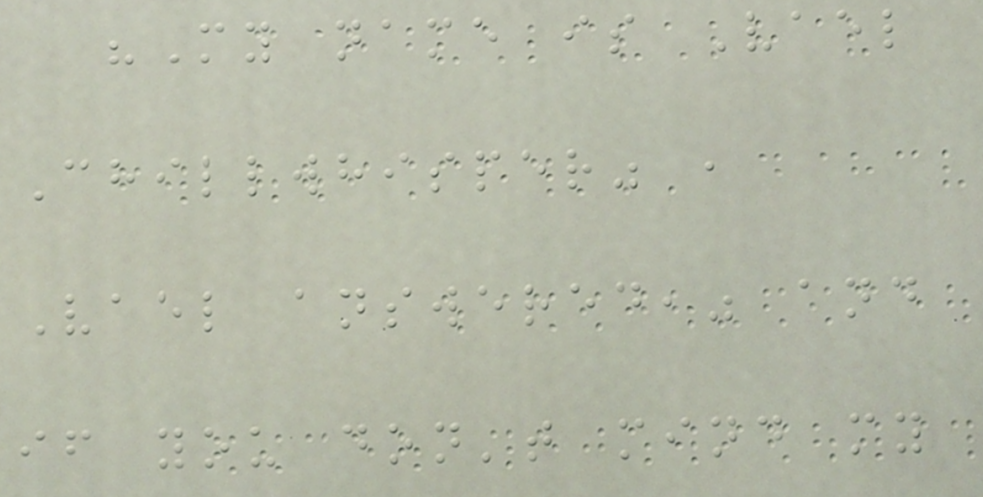"My name is Vael
Chillwhisper" ,
Vael answered," and
if you don't mind my
